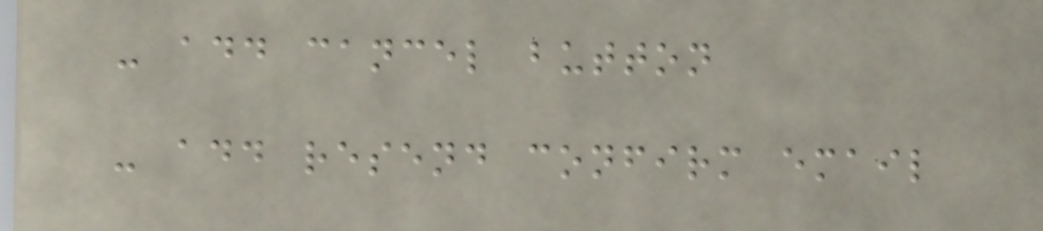- add cancel button
- add resend confirm email
